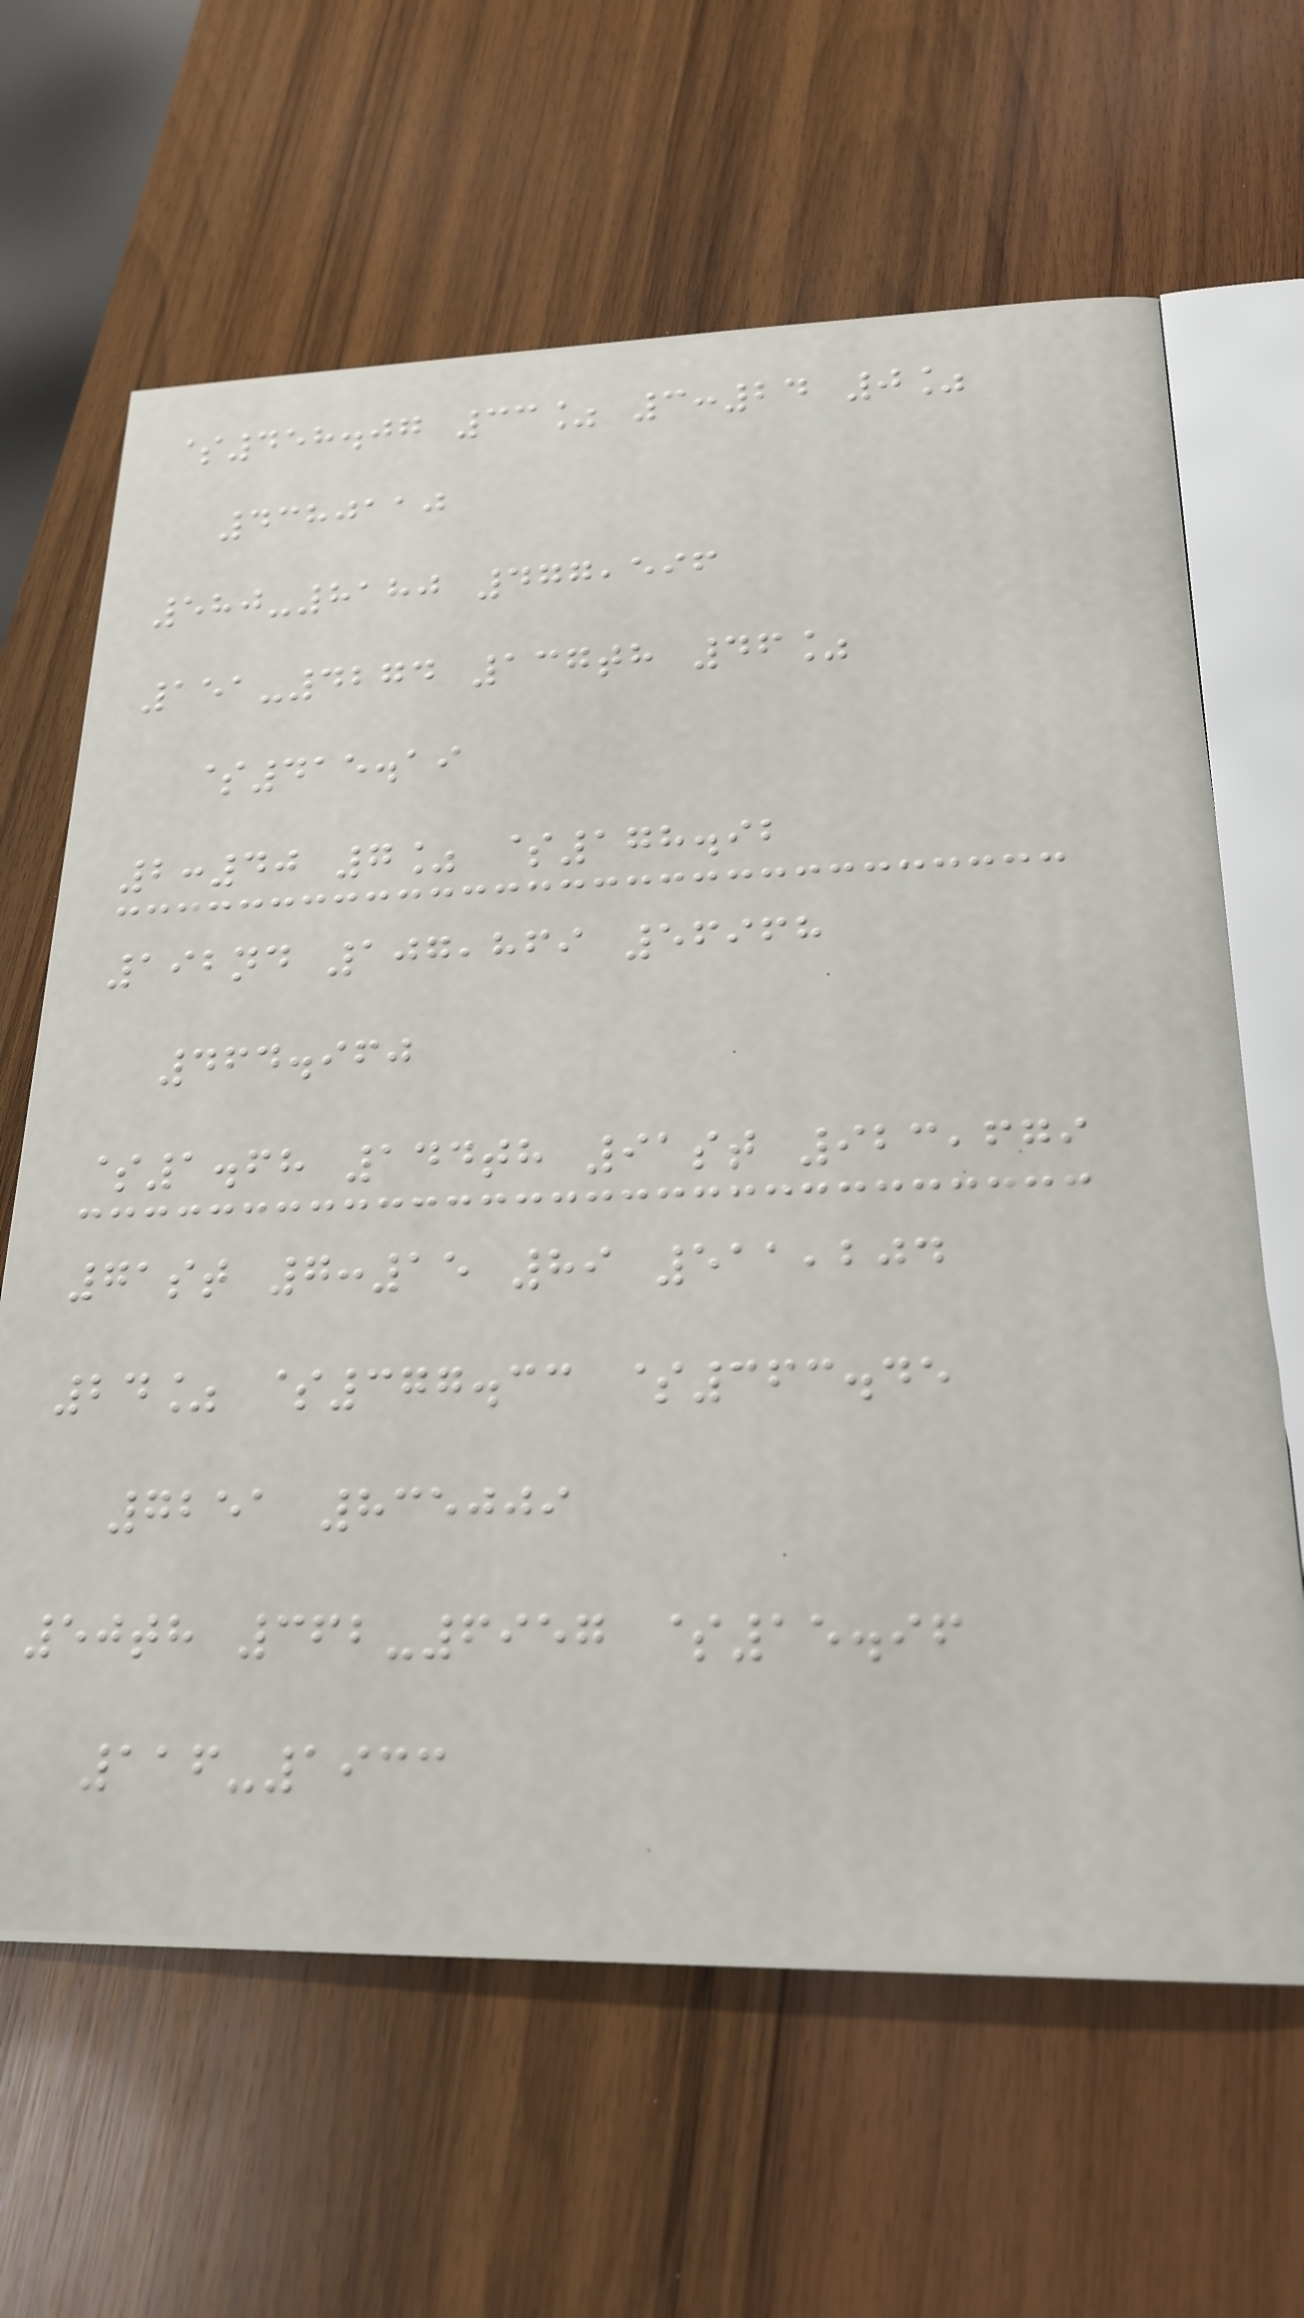$458.07 33% 3:24 0%
4380110
580-8180 477,596
151-4274 137th 46%
$415.19
2:40 7% $178.92
192nd 107,869 56968
464.960
$1.68 144th 91st 923,679
71st 7:15 89 511,204
24% $377.33 $363.45
7251 835009
50th 362-6957 $15.96
116-1933
